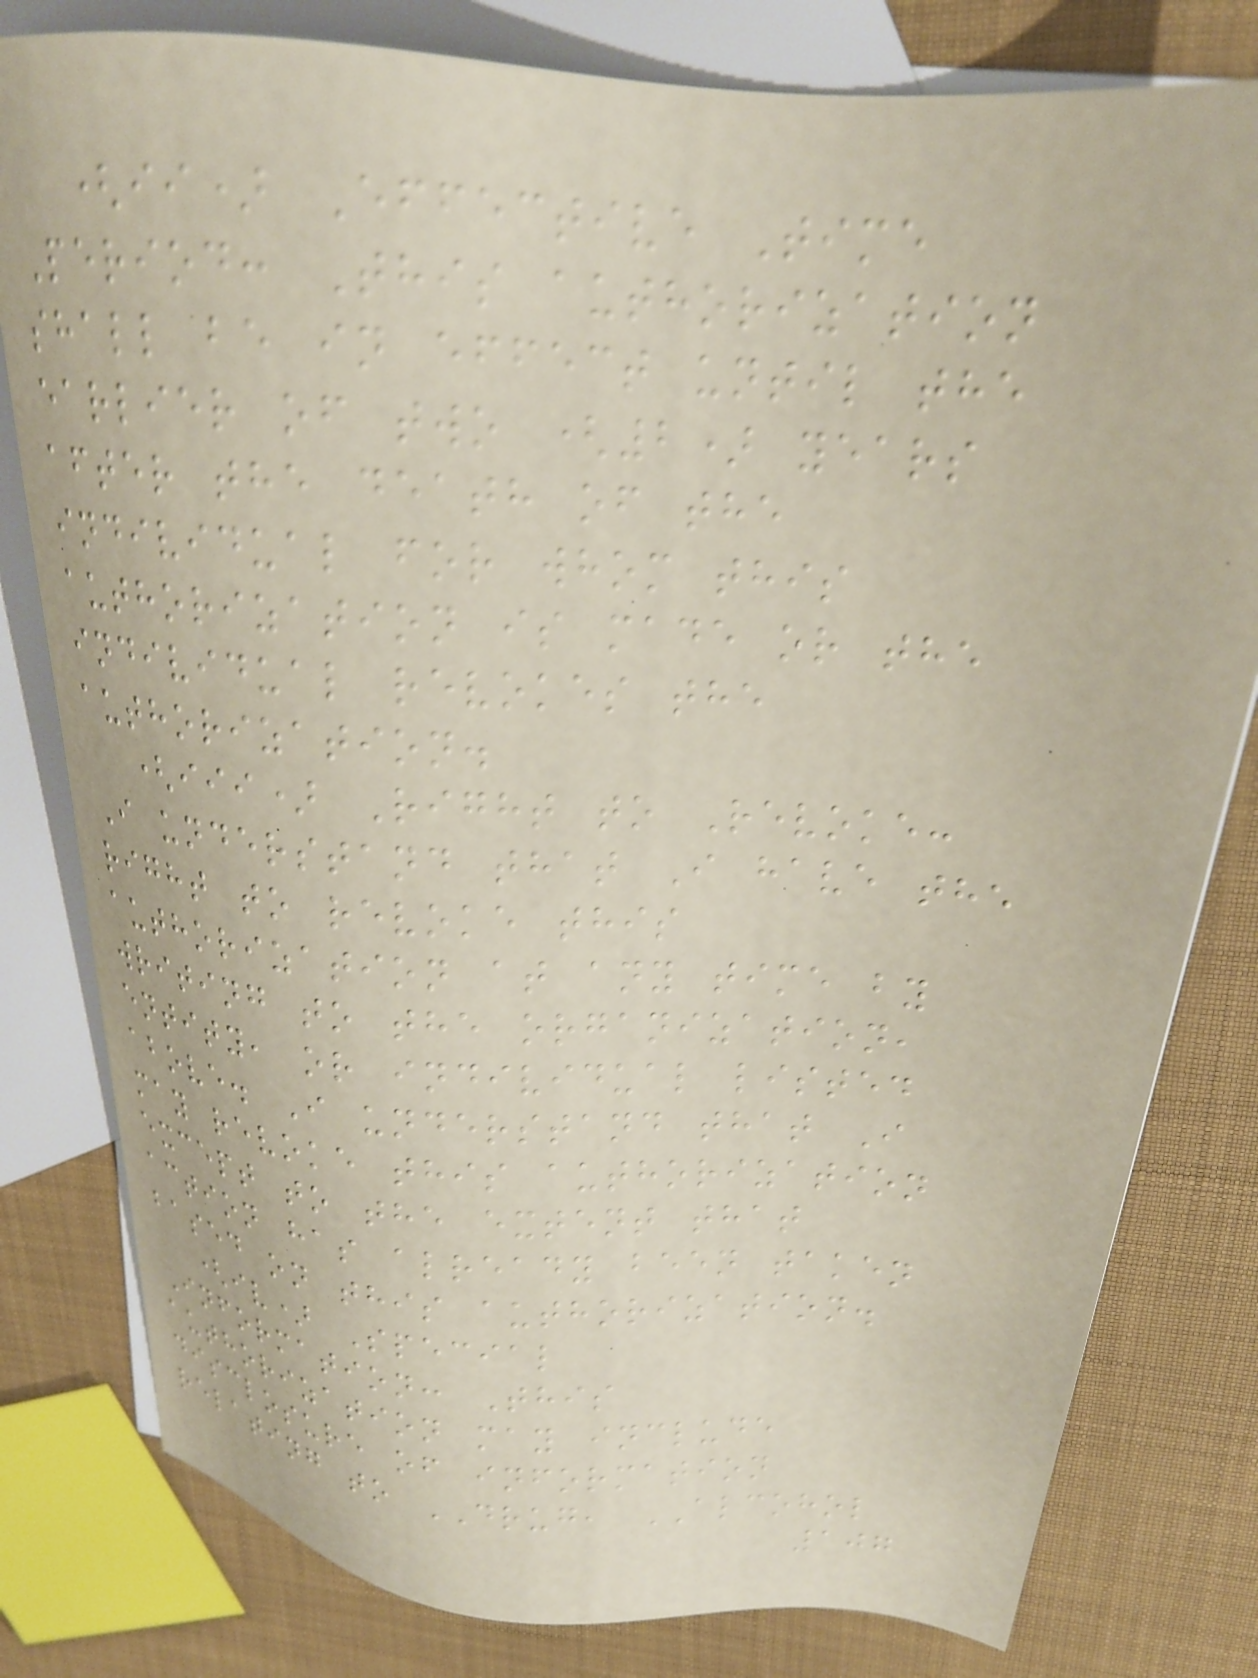(ii) Effective Time
Period: This authorization
shall be in effect until the
earlier of two (2) years
after the death of the
individual for whom this
authorization is made or the
individual revokes the
authorization.
(iii) Right to Revoke:
I understand that I have the
right to revoke this
authorization at any time by
writing to the organization,
entity, or individual listed
above. I understand that I
may revoke this authorization
except to the extent that
action has already been taken
based on this authorization.
(iv) Special
Information: This
authorization may include
disclosure of information
relating to DRUG, ALCOHOL
107
